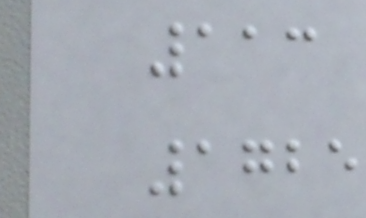113
1725
